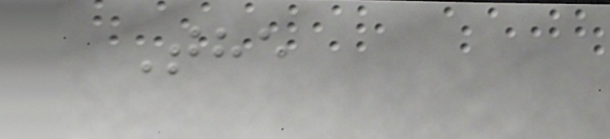The
